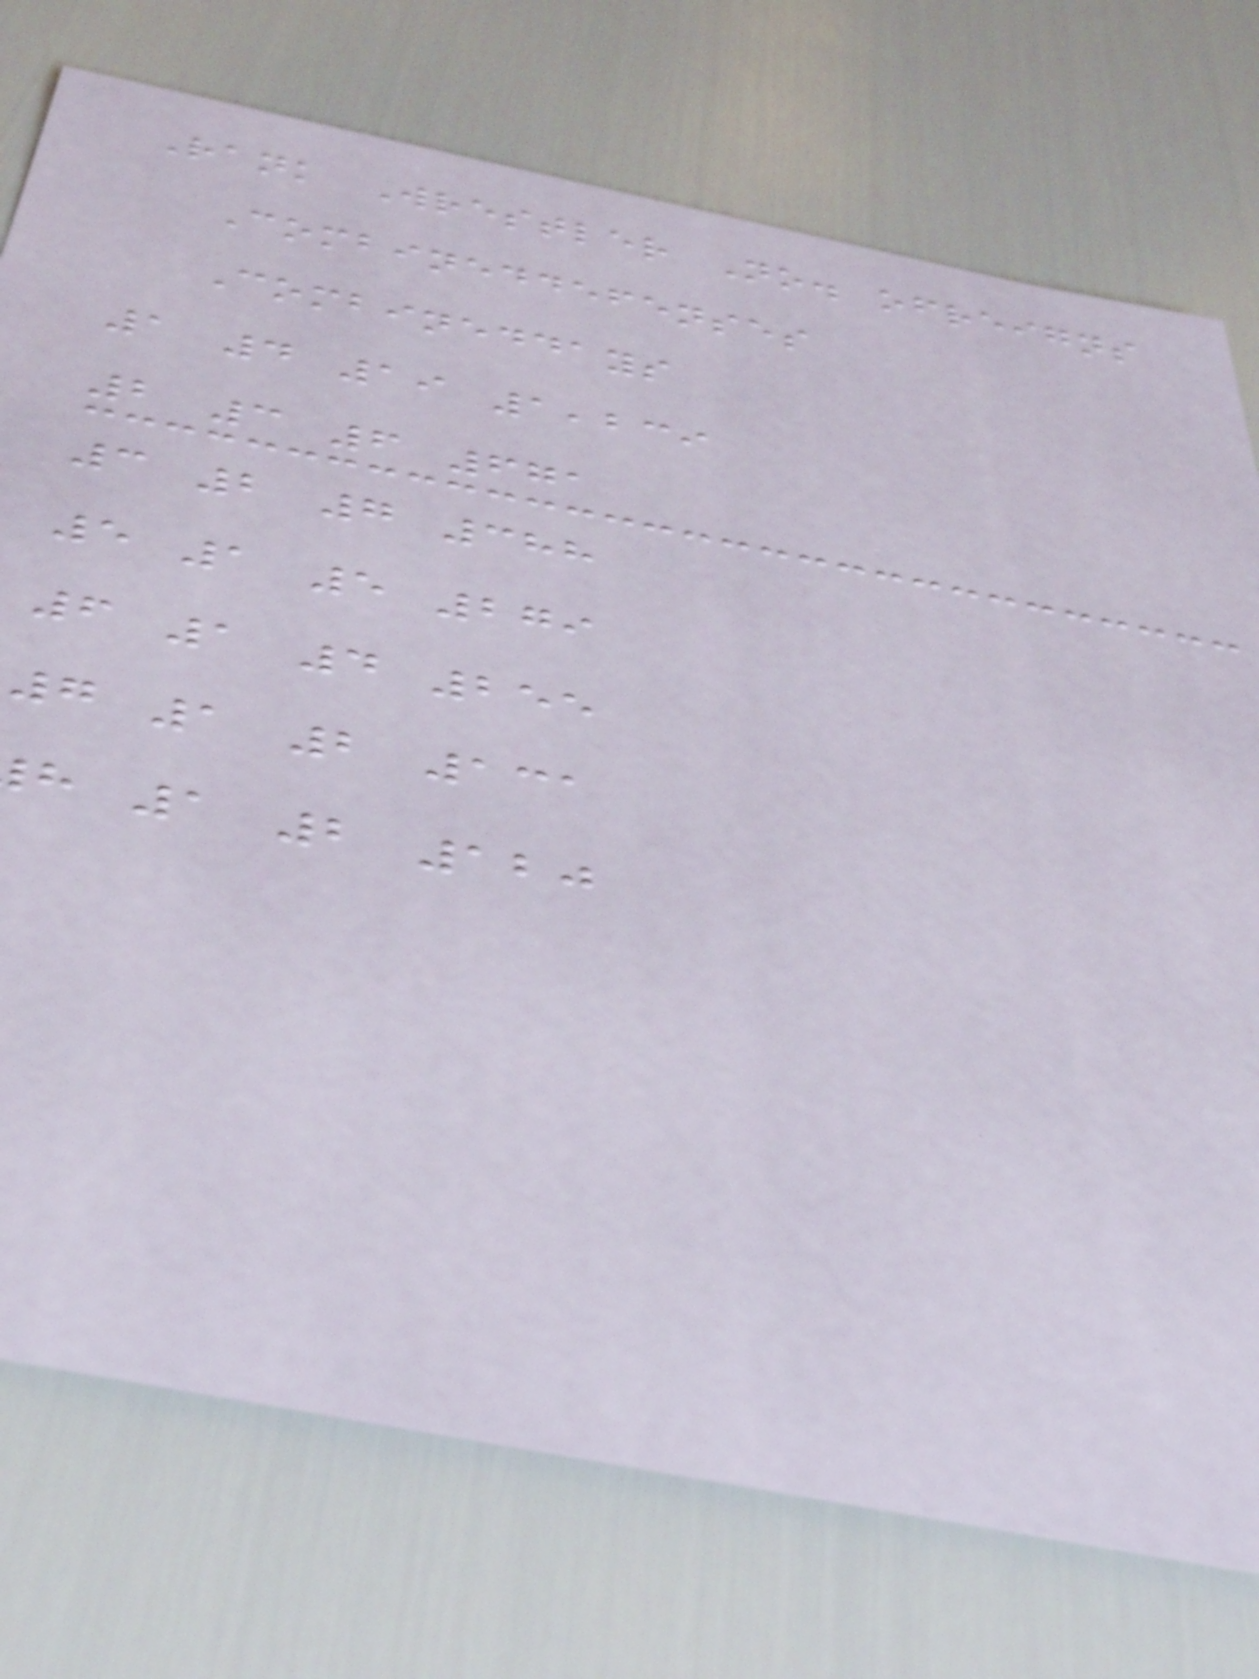Rank Wrestler No. ofreigns
Combineddefenses
Combineddays
1 4 19 1,239
2 3 6 671
3 2 7 388
5 1 5 279
6 1 4 255
7 1 2 131
h 1 2 120
